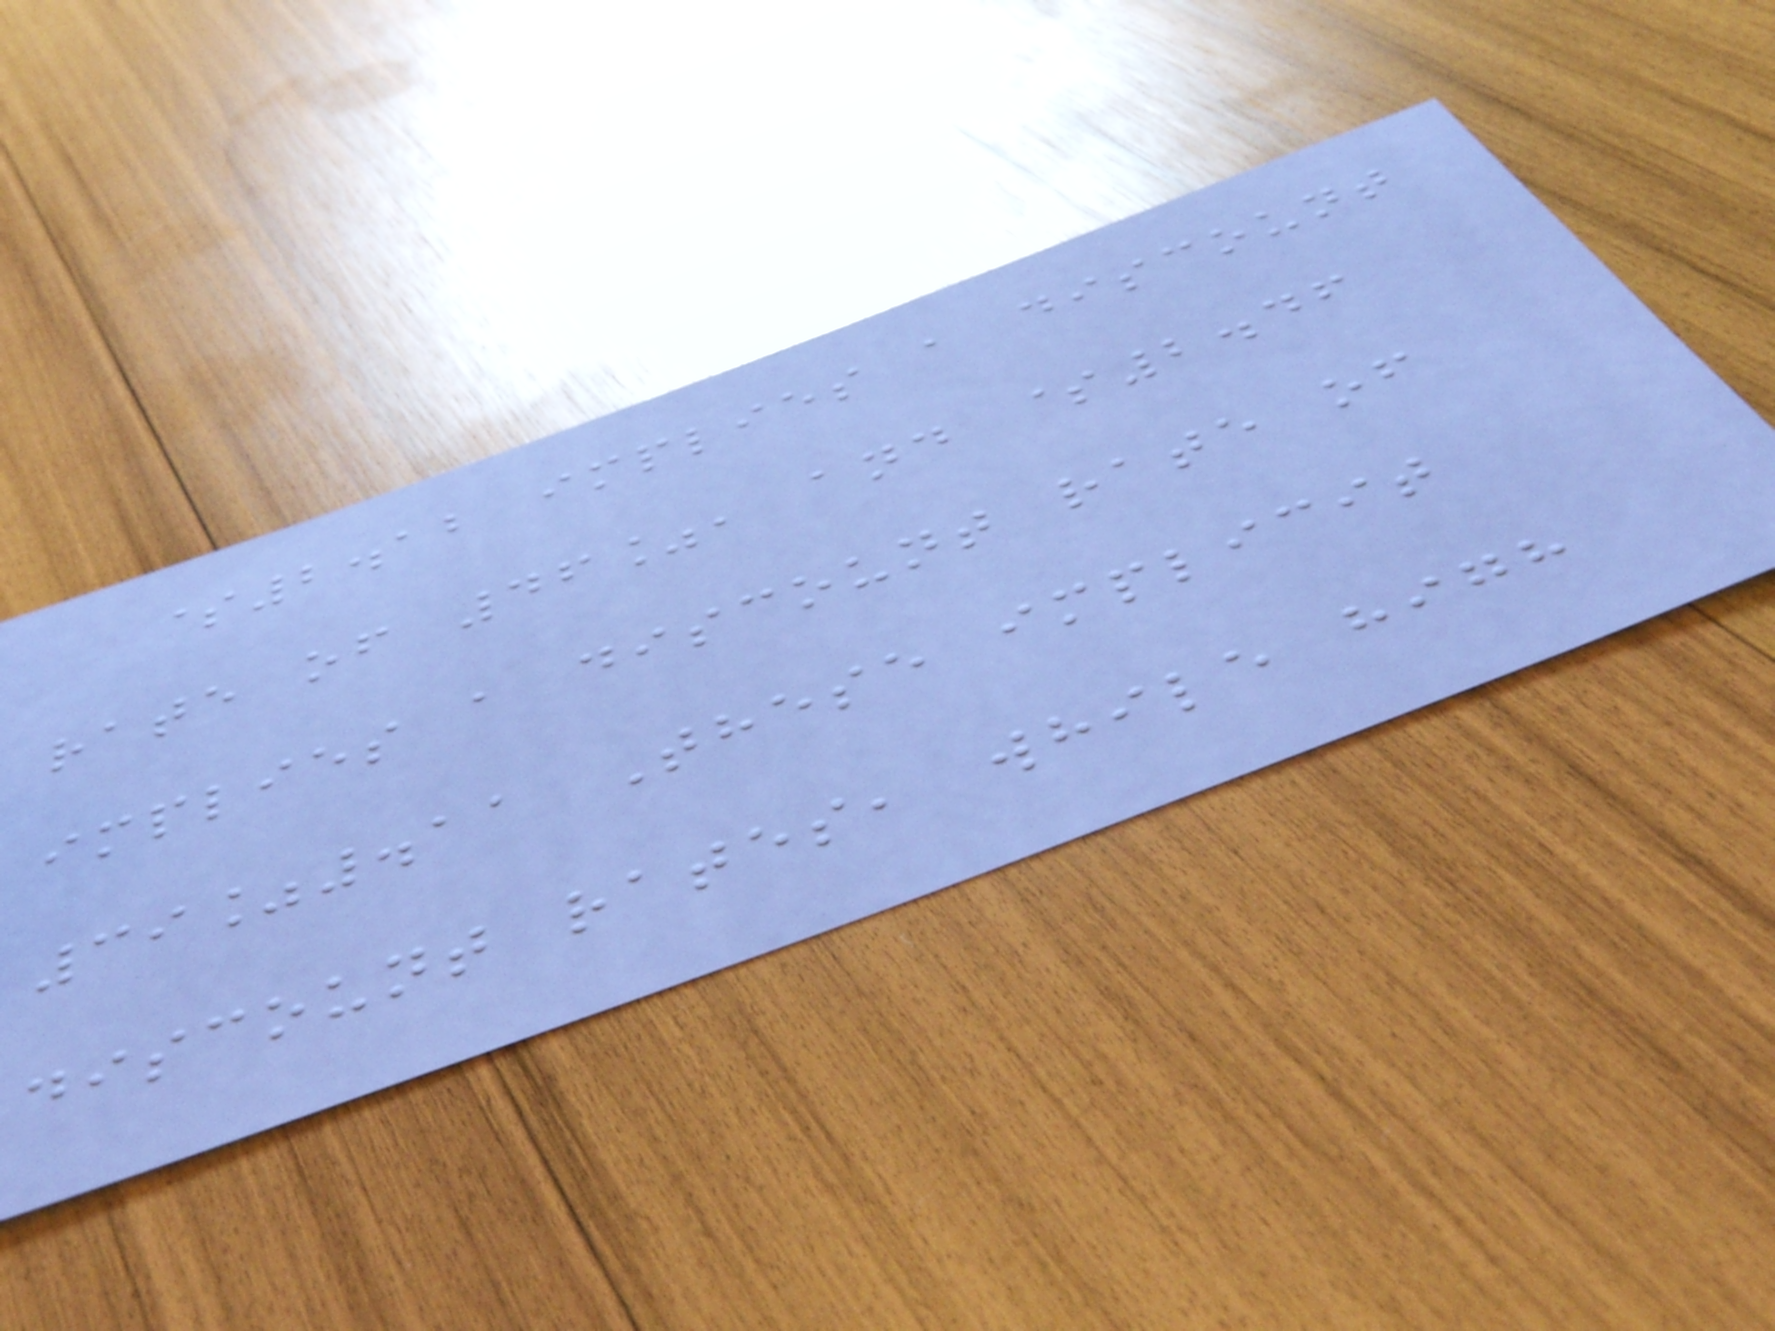$2.12 implies a discount
rate of 46%, and $2.46
implies a discount rate of
39%.11 These implicit
discount rates, while high
